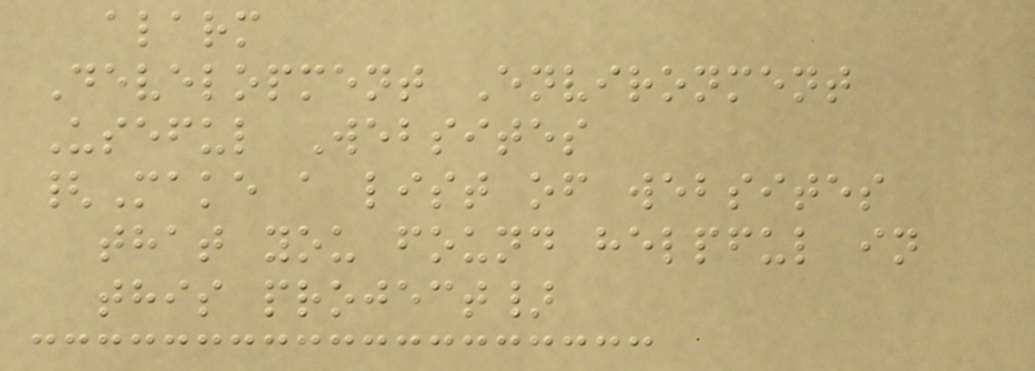alarm
Development Environment
Useful Websites
{Make a list of websites
that you found helpful in
this project}
